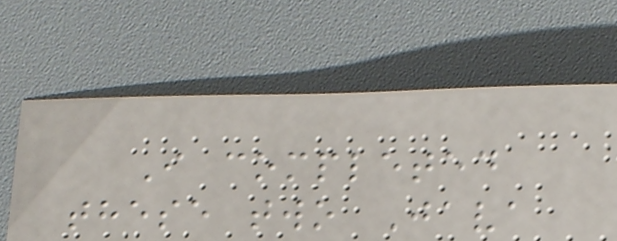I completed
these two Java
